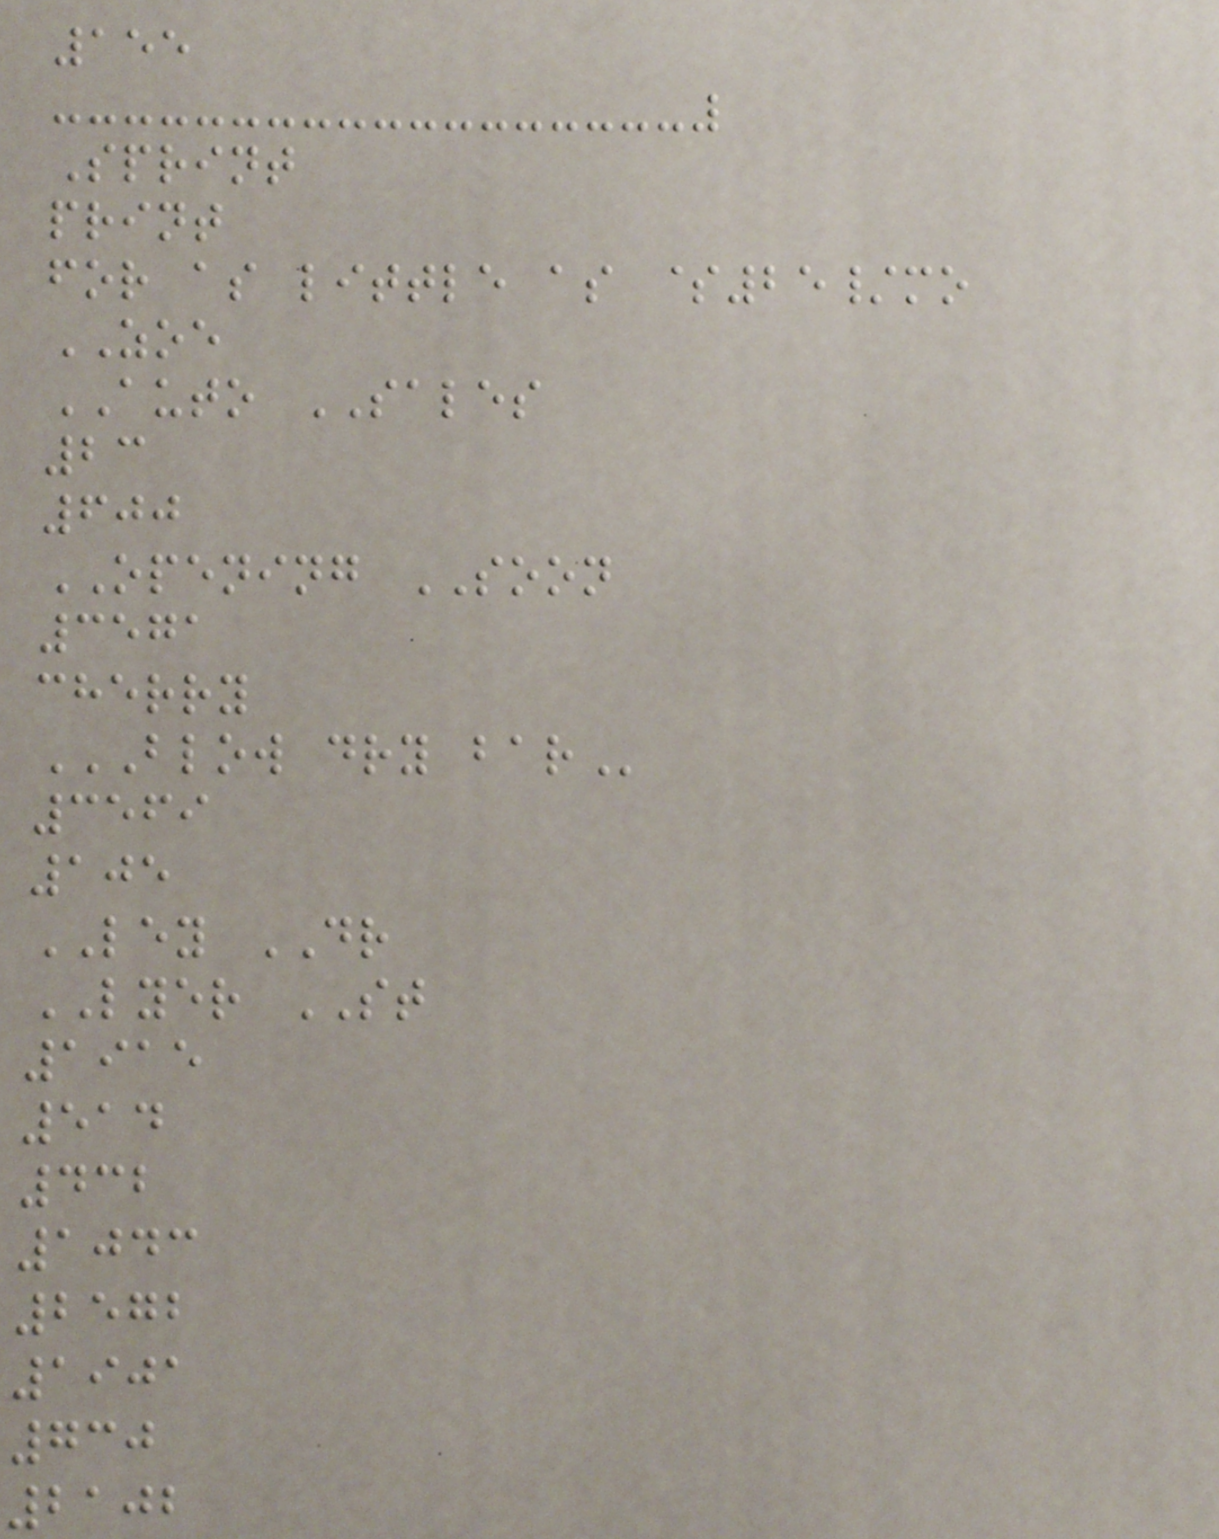155
Sprint
print
for as little as $25/mo
ZOE
AUTO SALES
23
600
OPENING SOON
3571
cherry
BLOW DRY BAR
3569
105
LEY DR
LYER ST
1915
514
432
1043
2572
1901
730
2102
